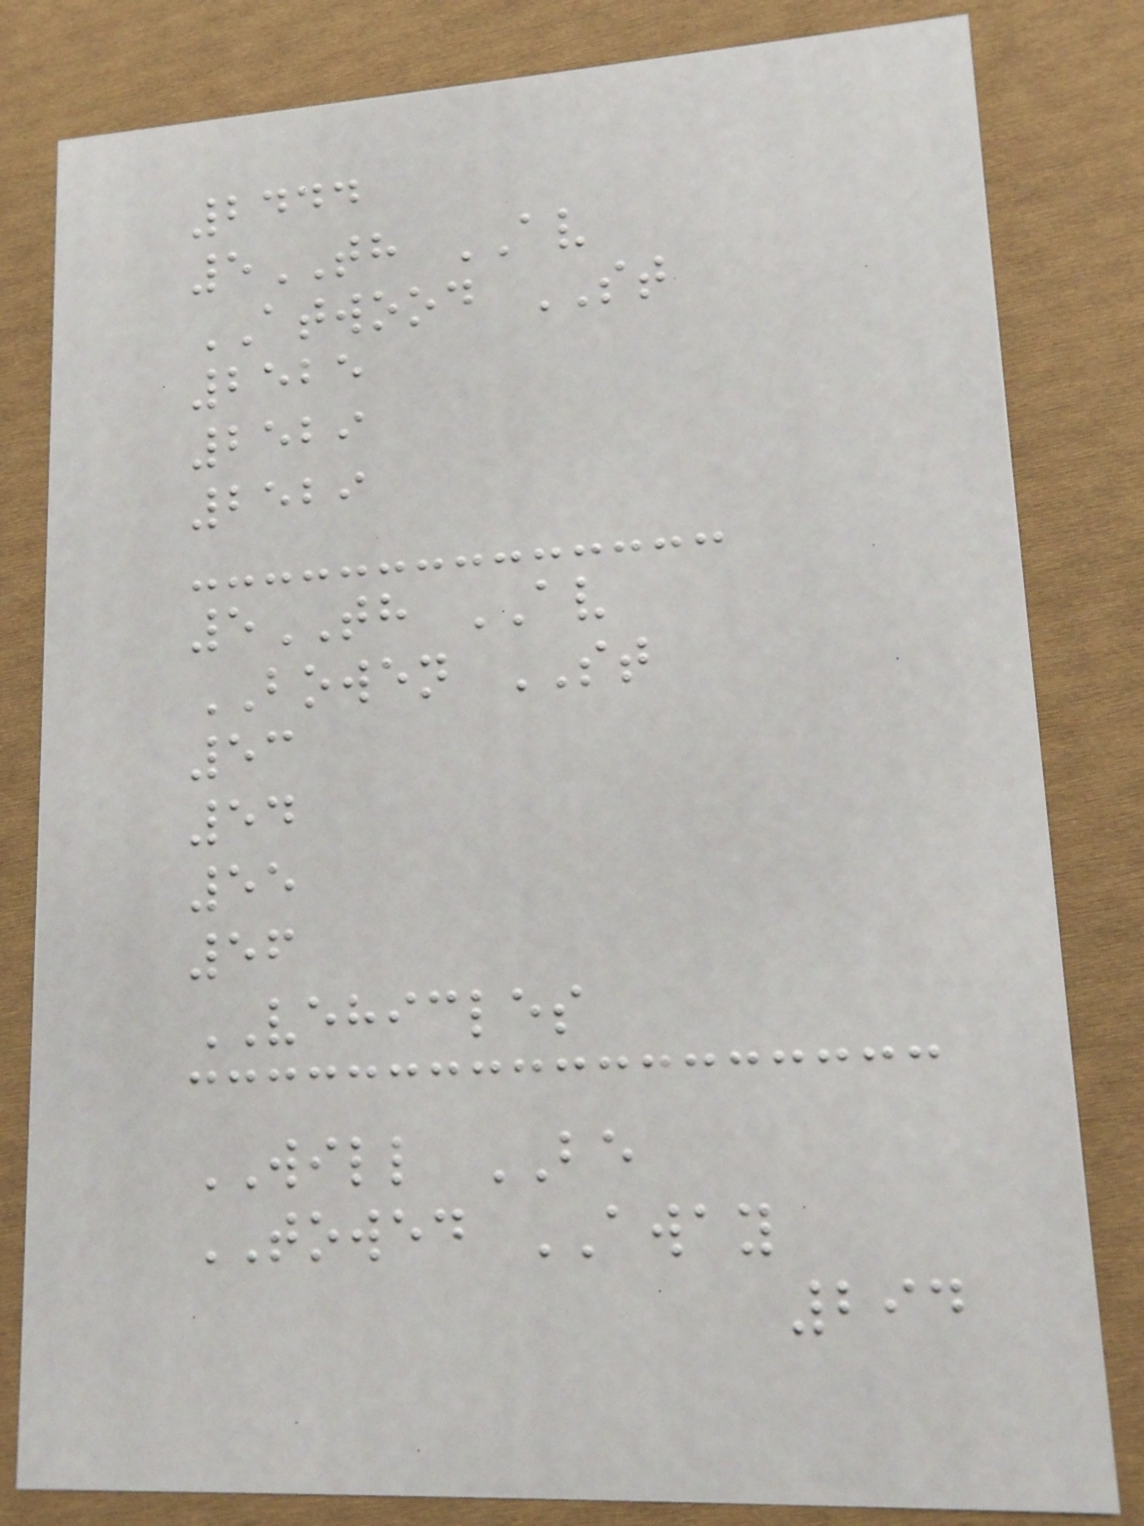2444
5TH AV
ATWOOD ST
2525
2529
2529
5TH AV
BOWEN ST
53
54
55
56
VEHICLES
WILL BE
TOWED AWAY
294
